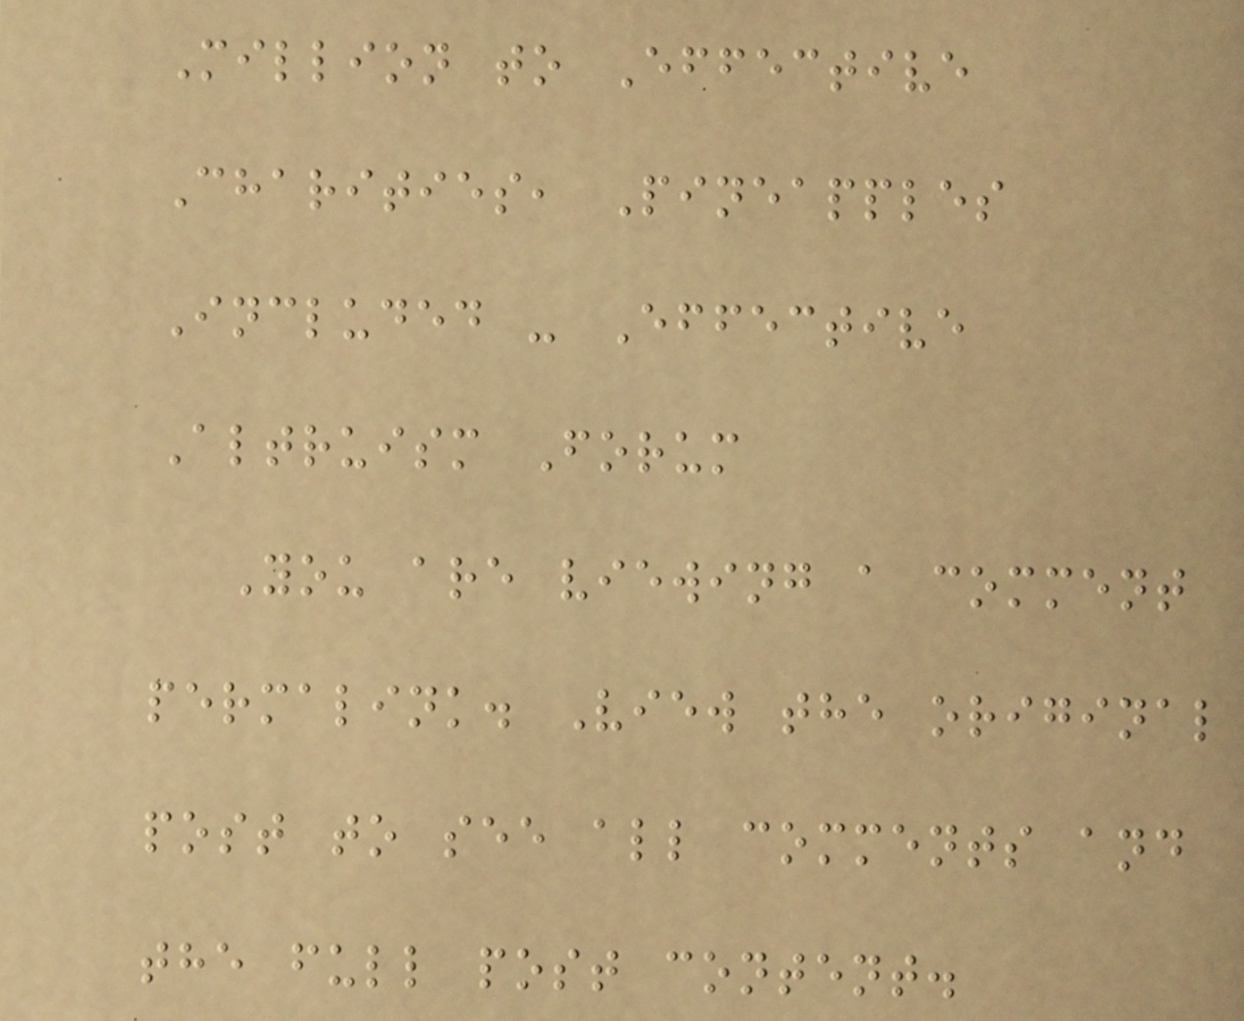Million to Effective
Charities, Pineapples
Included - Effective
Altruism Forum
You are viewing a comment
permalink. View the original
post to see all comments and
the full post content.
